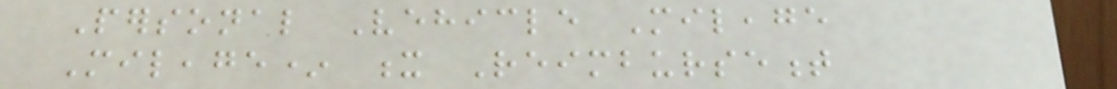Personal Vehicle Mileage
Mileage* x Reimbursement
